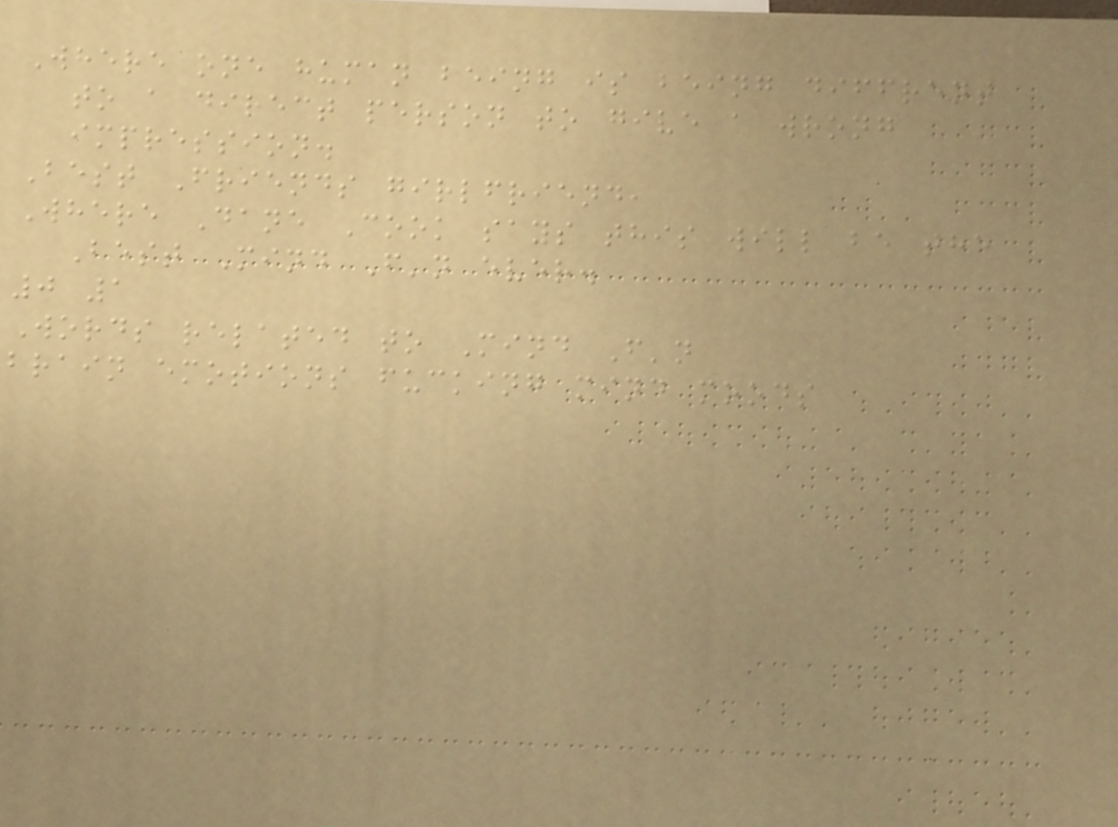Where one human being is being diffrent
to a direct person to give a wrong
impression.
Best Friends girlfriend,
Where Dane Cook says this will be the
Best Mind F'n ever.
0 1
Words related to Mind F'n
brain emotions fucking mind moods
